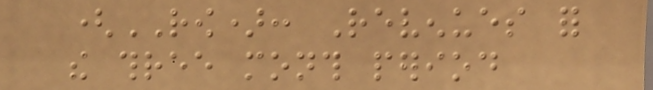(ROW): Revenues for
the three month period
